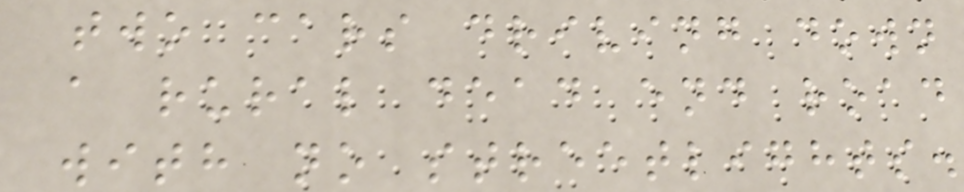two cars driving down
a rural dead end road
with no streetlights.
